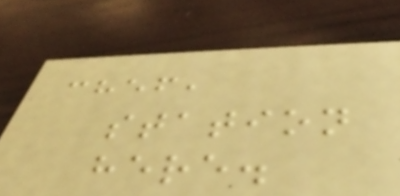chef,
station
here.
